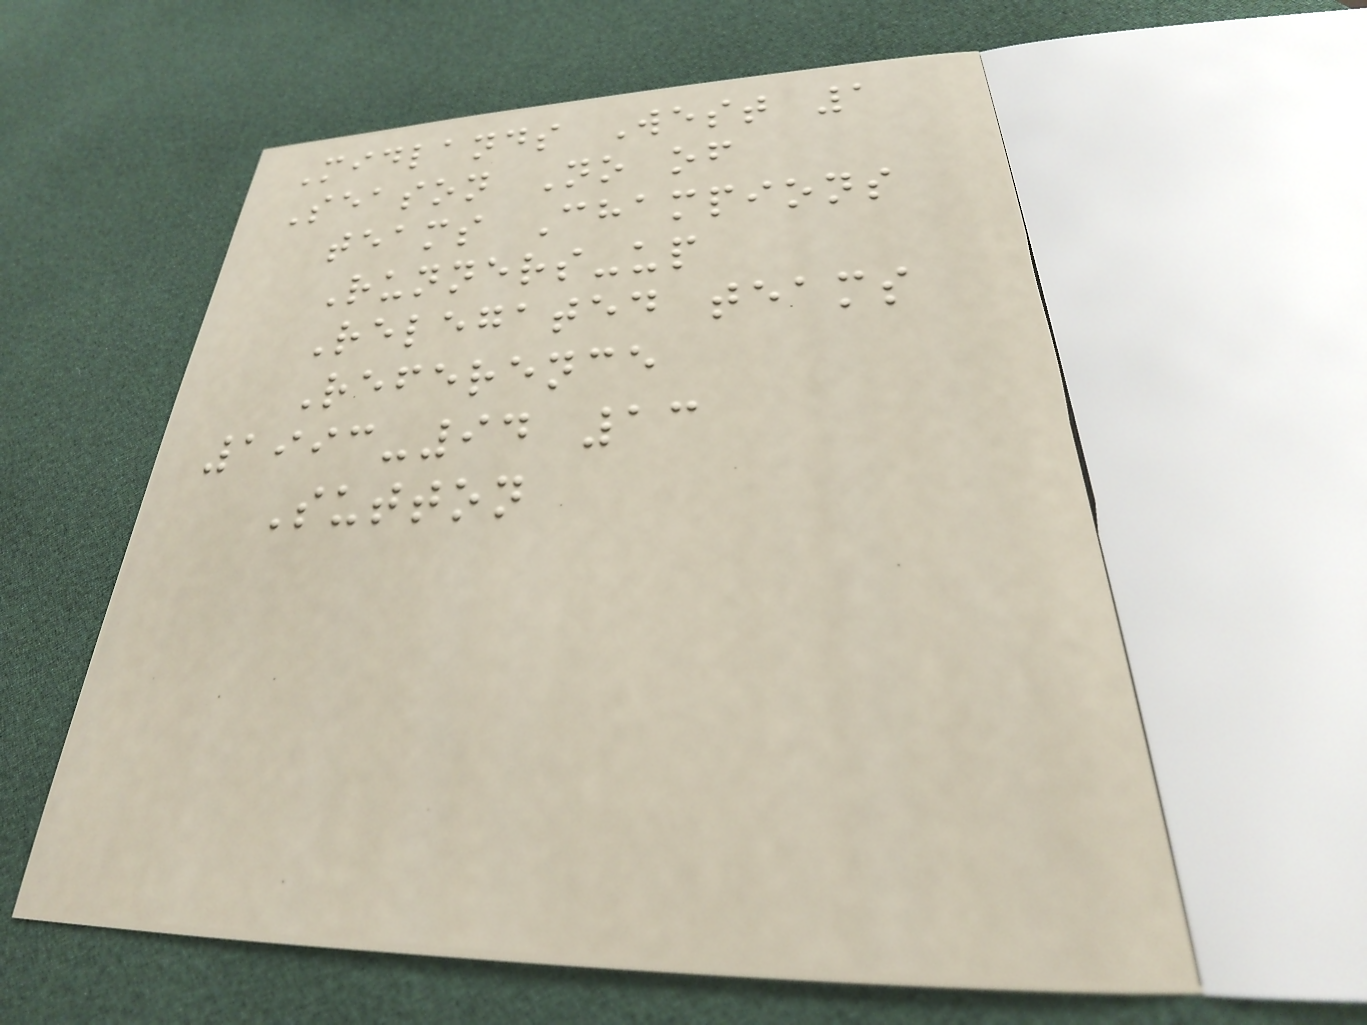Midlands West 1
Season No of
teams Champions
Runners-up
Relegated teams
Reference
1993-94 13
Sutton
